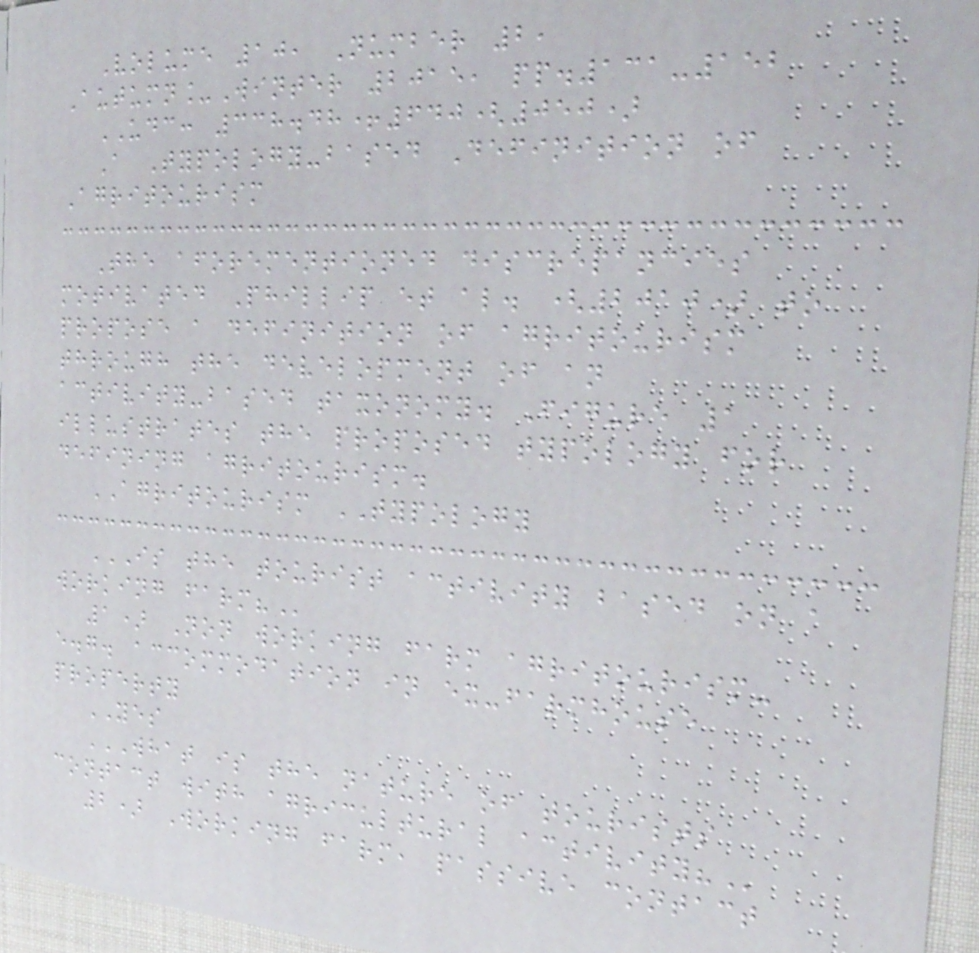Volume 10, Number 2,
Autumn_Winter 2015, pp.131-152
UDC: 338.48+640(050)
A Typology-based Definition of
Agritourism
The aforementioned discrepancies
motivated Phillip et al. (2010) to
propose a definition of agritourism
through the development of an
activity-based taxonomy. Figure 1
illustrates the proposed typology for
defining agritourism.
AGRITOURISM TYPOLOGY
IS THE TOURIST ACTIVITY BASED ON A
WORKING FARM?
1) Non working farm agritourism-
e.g. accommodation in ex-farmhouse
property
YES
WHAT IS THE NATURE OF TOURISTS
CONTACT WITH AGRICULTURAL ACTIVITY?
2) Working farm, passive contact
